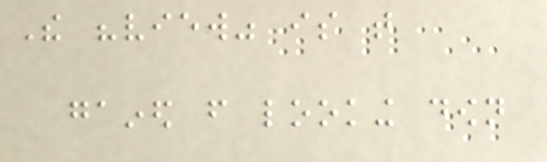The "view" is that
gained from looking down
